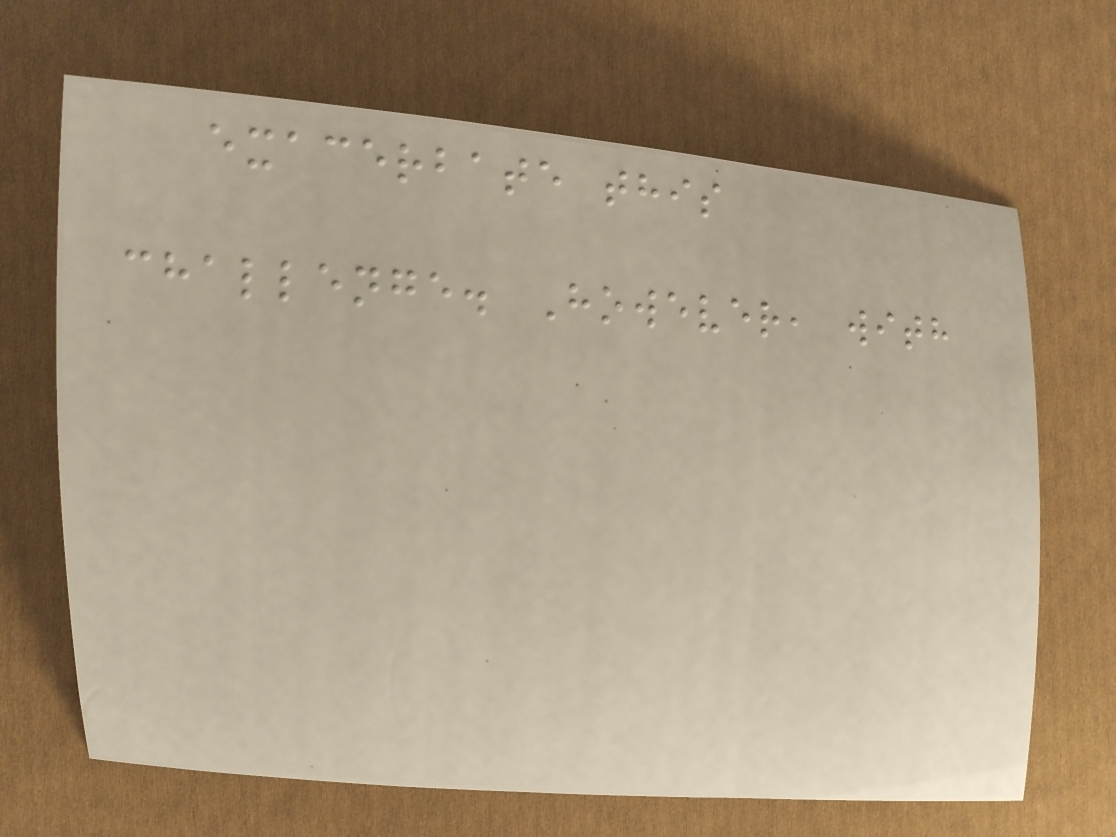exacerbate this
challenge. However, with
